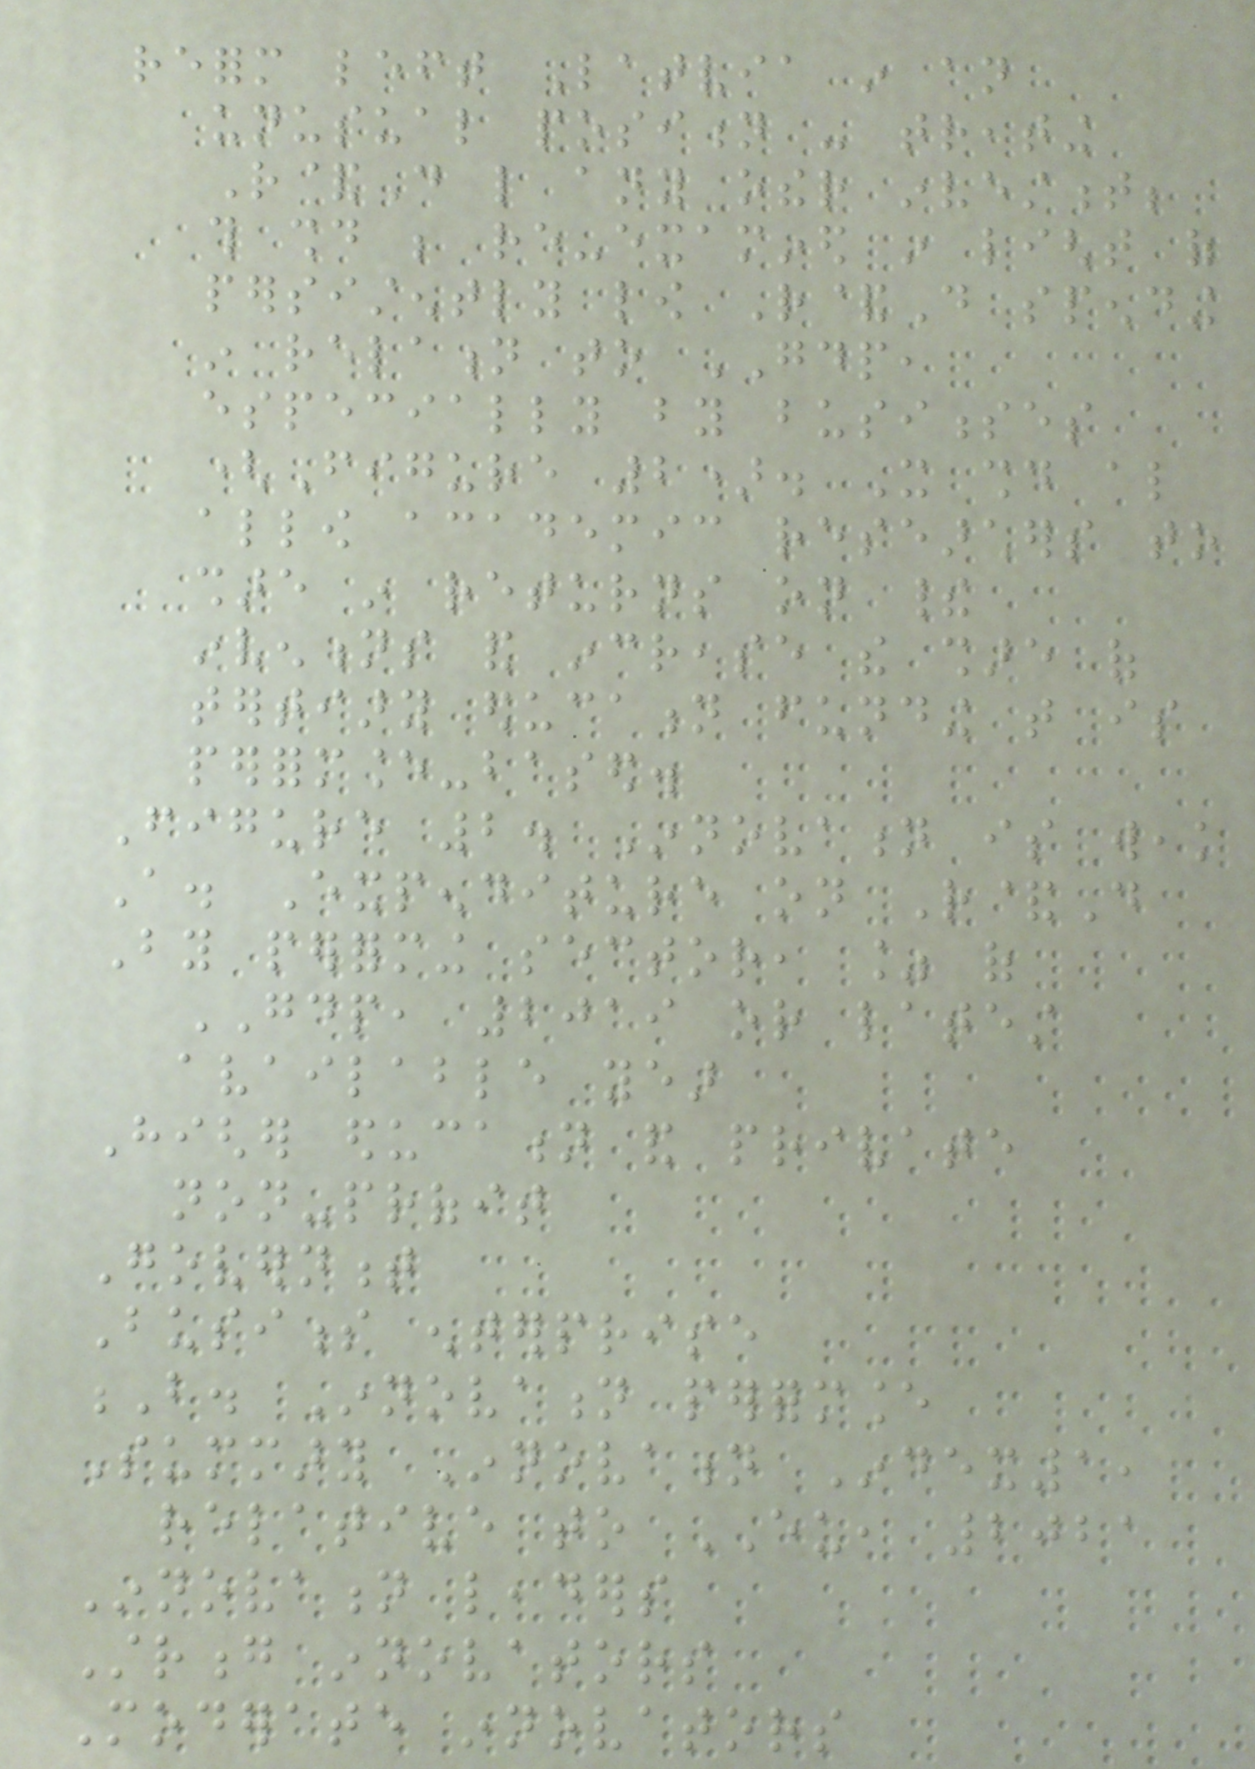reform left Latvia in an
unusual position - treating
R&D like any other investment;
this should be re-examined in light of
persistently low R&D spending
in relation to GDP,
especially by businesses
(Figure 2). It should also
allow academic researchers to
share in returns on their
inventions and increase the share of
tertiary education funding that is
performance-based.
Figure 2. Innovation is weak
A. Expenditure on R&D
By performing sector, % of
GDP, 2019 or latest
available year
Higher education and private
non-profit
Government
Business enterprise
B. Innovation performance
Summary Innovation Index1,
relative to EU, 2021
Innovation leaders
Strong innovators
Moderate innovators
